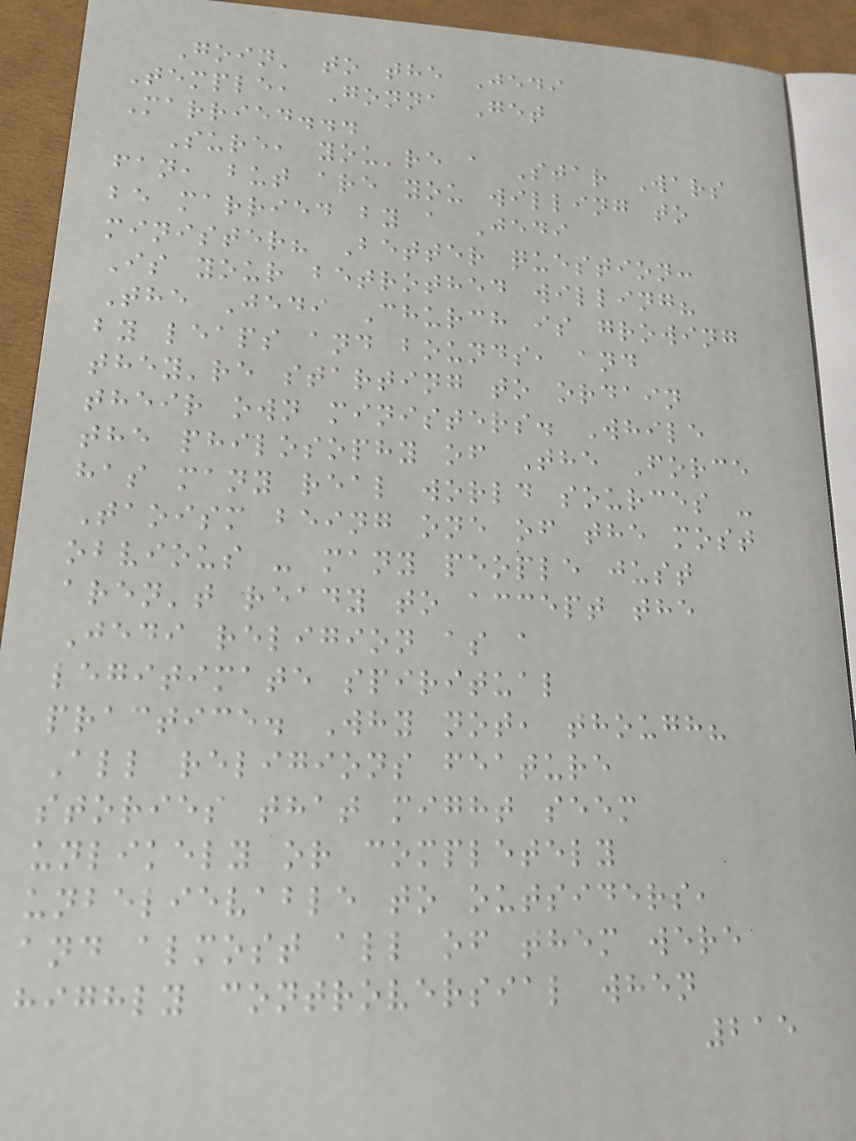Goin' to the Jedi
Temple, Gonna Get
Married...
Sure, you're a Star Wars
fan, but are you willing to
be married by a Jedi
minister? Better question:
Is your betrothed willing?
The Jedi Church is growing
by leaps and bounds, and
they're starting to ordain
their own ministers. While
the philosophy of The Force
has many real world sources -
Taoism being one of the most
obvious - many people just
aren't ready to accept the
Jedi religion as a
legitimate spiritual
practice. Why not, though?
All religions feature
stories that might seem
unlikely or completely
unbelievable to outsiders,
and almost all of them were
highly controversial when
215
